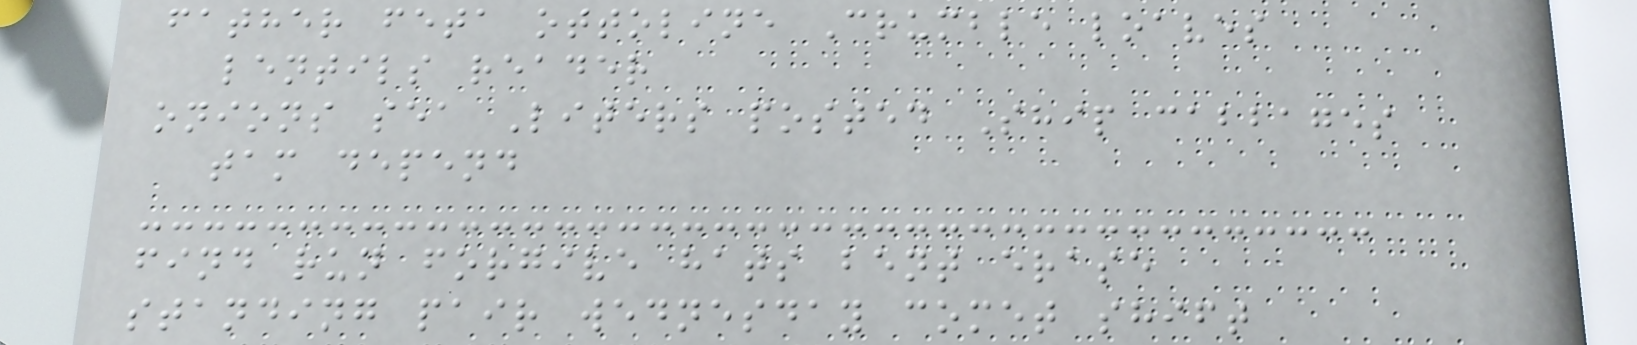father feta ottoline Crumble loaves
lentils reader
onions sea Liters posted Ship cabbages
tam depend
find run forgive hats bent erase
standing pair wednesday comet shift
